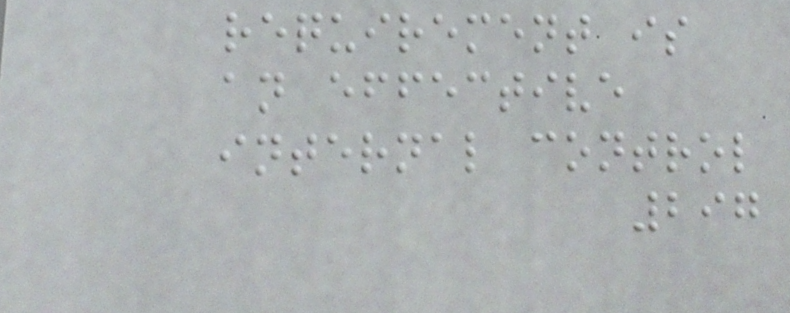requirement is
an effective
internal control
297
